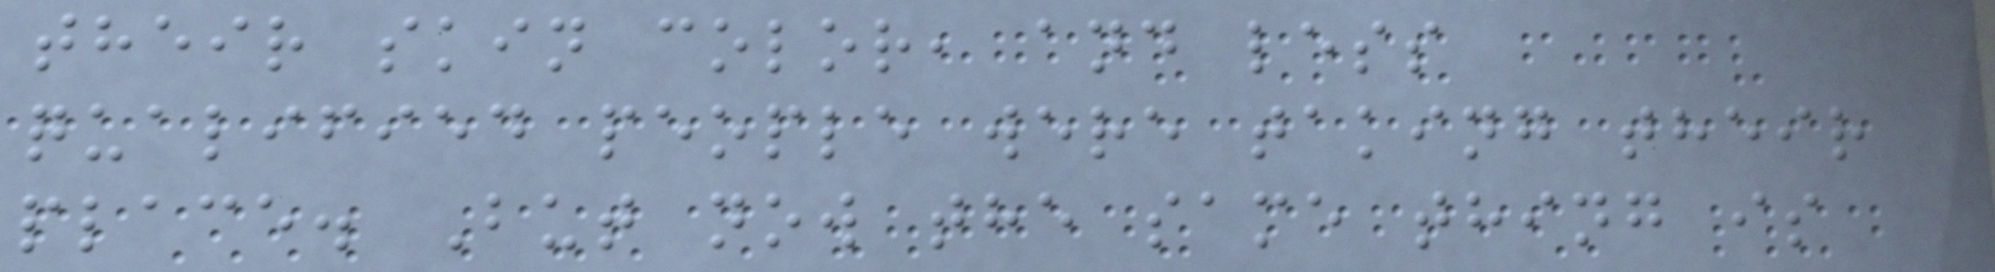their skin color, and less
qualified people were taking their
place. But now the same thing is
